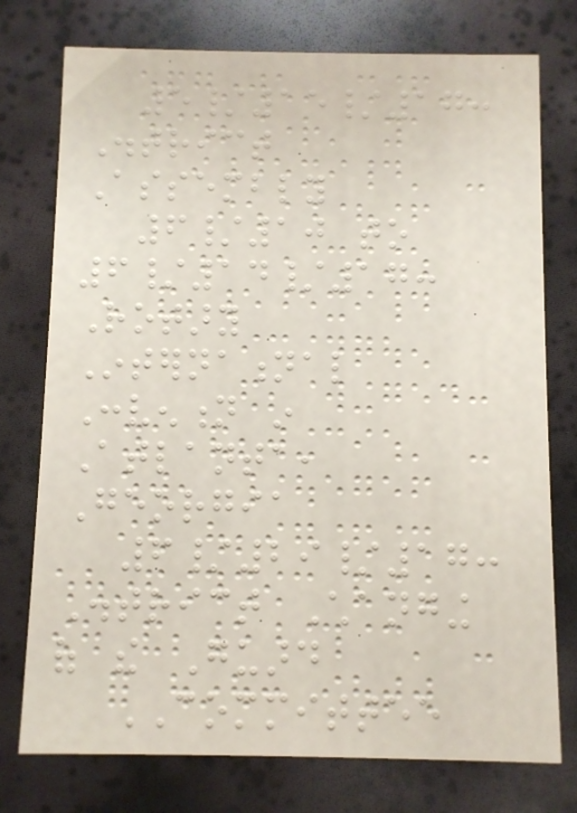5/15/17:
District
Assembly
6/10 to
6/14/17:
Rotary
International
Convention in
Atlanta,
Georgia
6/29/17:
District Changing
of the Guard
COMMITTEE
